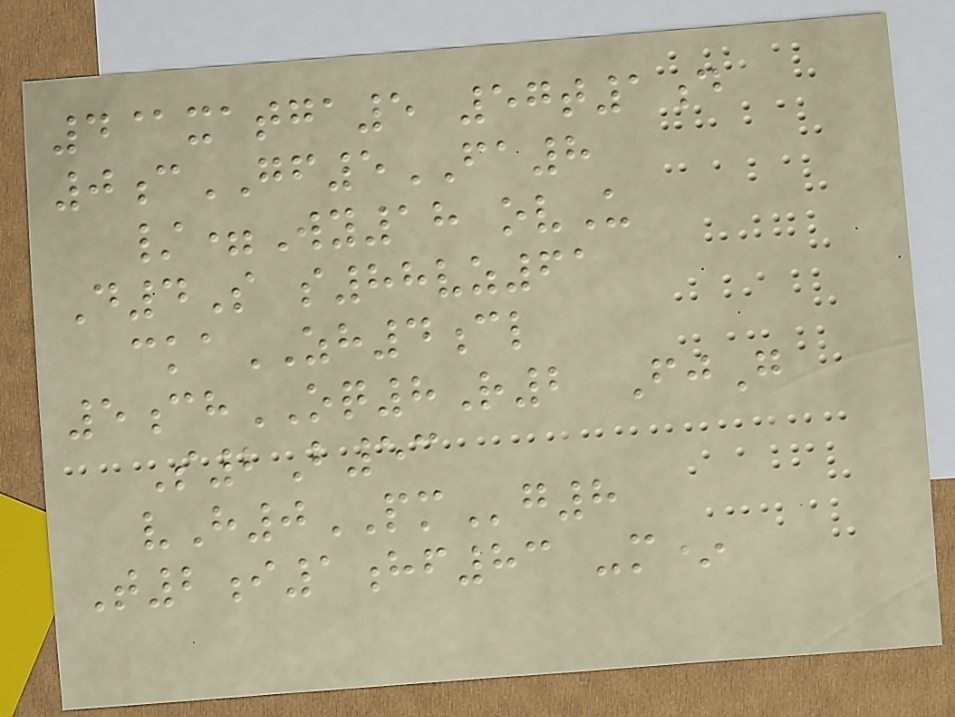4@xatga5 57t1d
0cGF5FA8
/=Wy18 ovU
D4S s88vz61
ckaZH4cl
5chOQ8R2 FjG
S2B53
vH0PMg8
T2i1hf83 -m*
